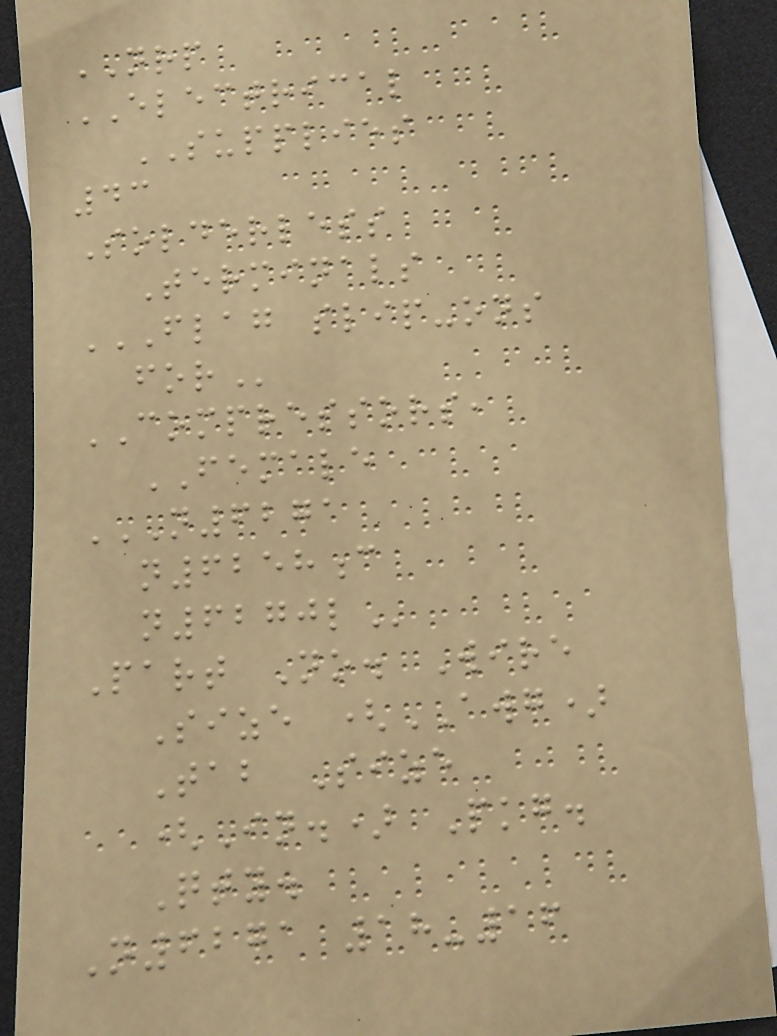NRP
ELECTRICAL
SUPPLIES
43
Solderless
Terminals
FLAG SLIP-ONS
FOR
COMPRESSORS,
FEMALE
N6271
N6258C
N6270L
Part No. Wire
Size (AWG)
Tab Size
(In.) Pkg.
Qty.
N6271 18-16
